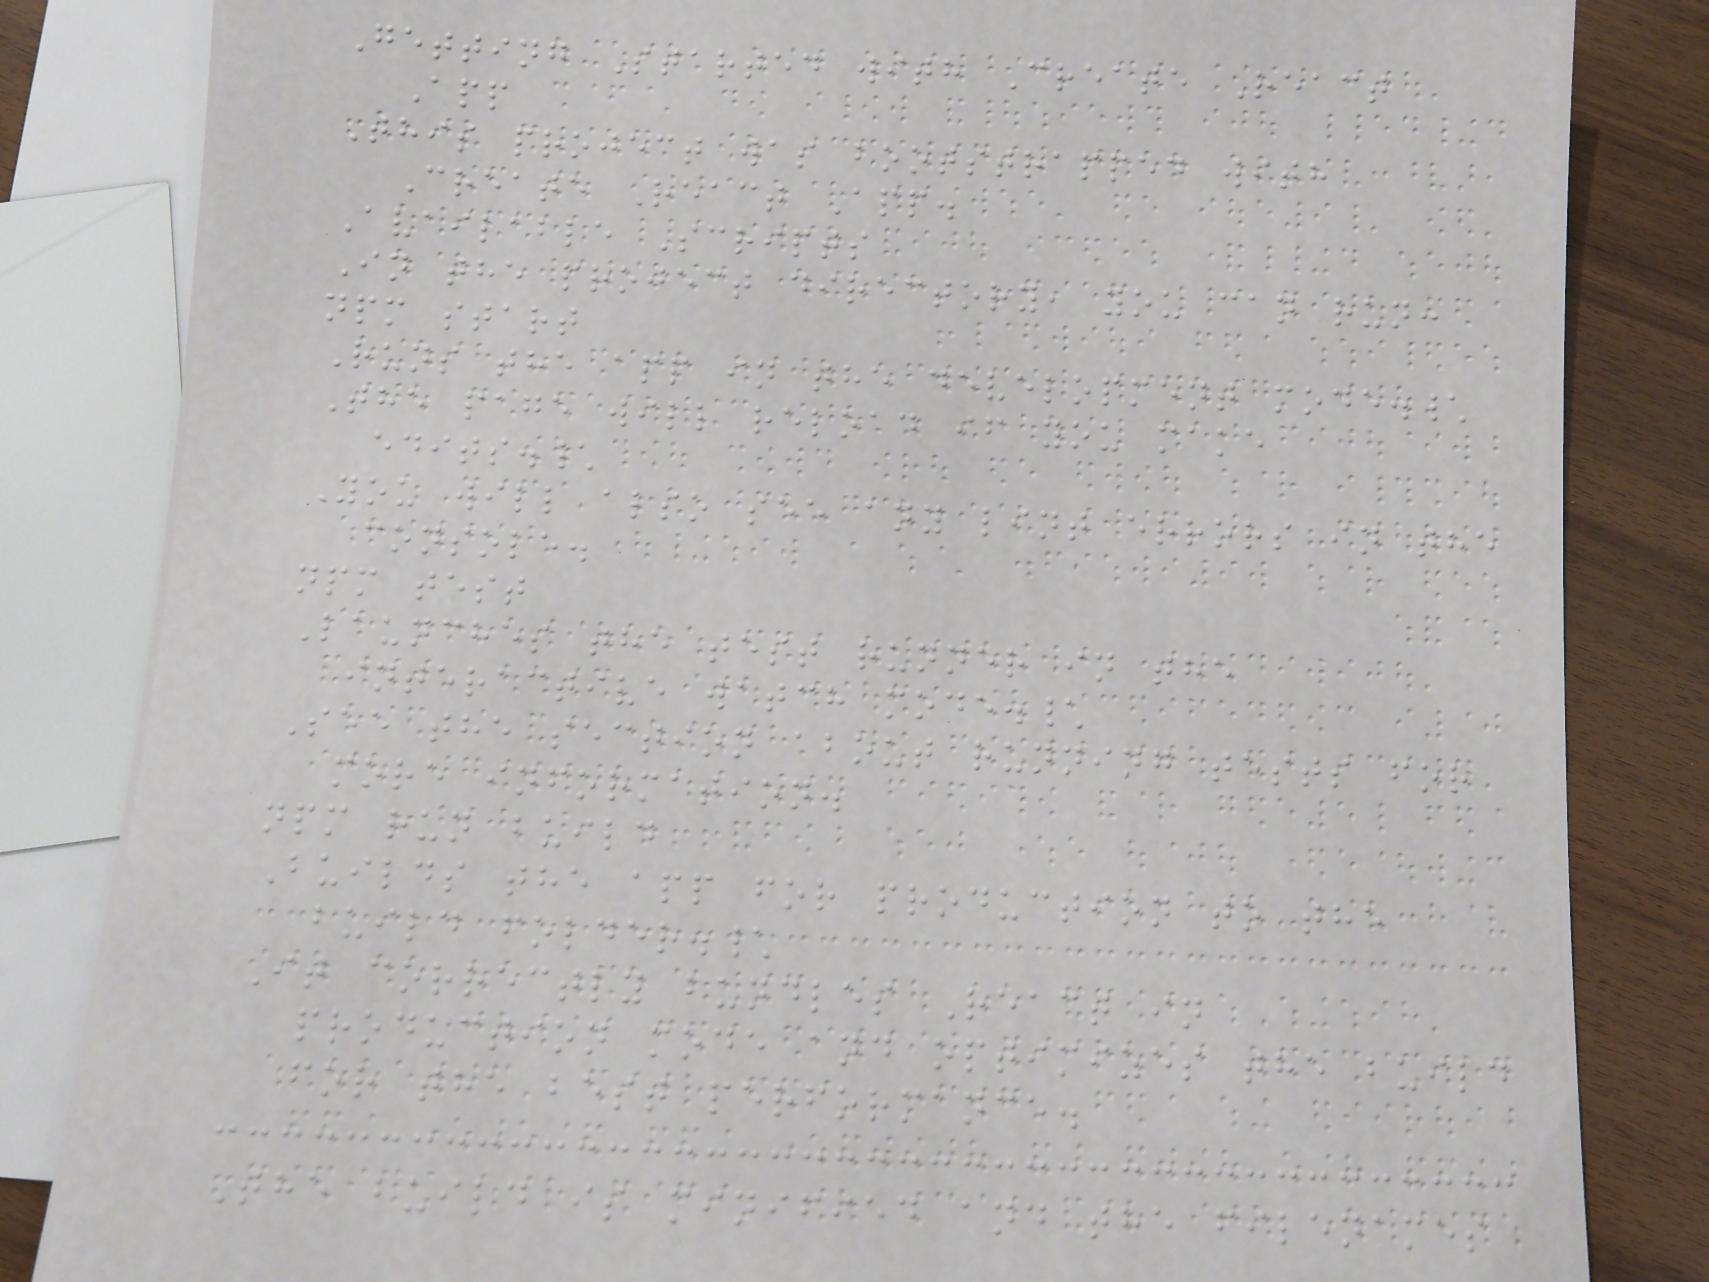Getting Started with Create React
App
This project was bootstrapped with
Create React App.
Available Scripts
In the project directory, you can run:
npm start
Runs the app in the development mode.\
The page will reload if you make
edits.\
You will also see any lint errors in the
console.
npm test
Launches the test runner in the
interactive watch mode.\
See the section about running tests for
more information.
npm run build
Builds the app for production to the
build folder.\
It correctly bundles React in
production mode and optimizes the build
for the best performance.
The build is minified and the filenames
